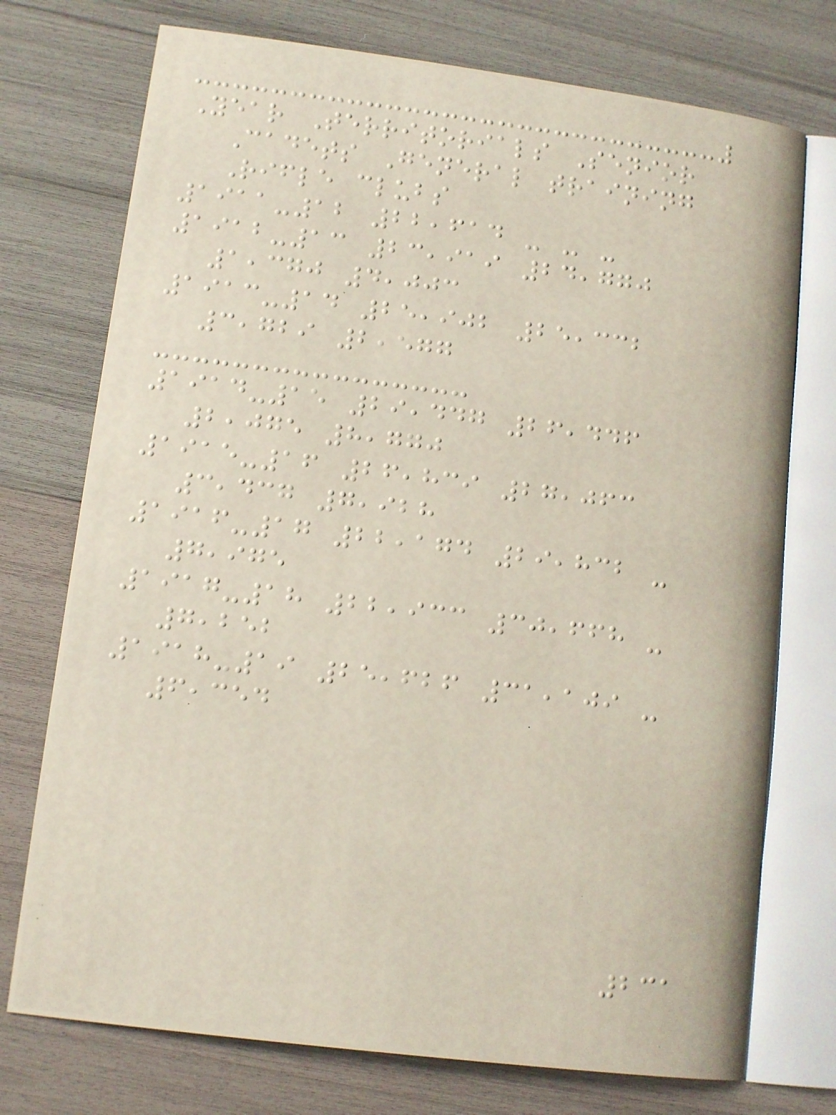Year Territorials Senior
Cadets General training
Rifle clubs
1911-12 22,614 - - -
1912-13 23,919 24,770
1,370 4,003
1913-14 25,902 25,332
3,729 2,577
1914-15 29,447 26,446
2,075 8,770
1915-16 26,839 27,063
3,437 7,928
1916-17 22,174 29,832 -
7,975
1917-18 22,933 30,668 -
7,252
1918-19 25,626 31,109 -
6,354
231
